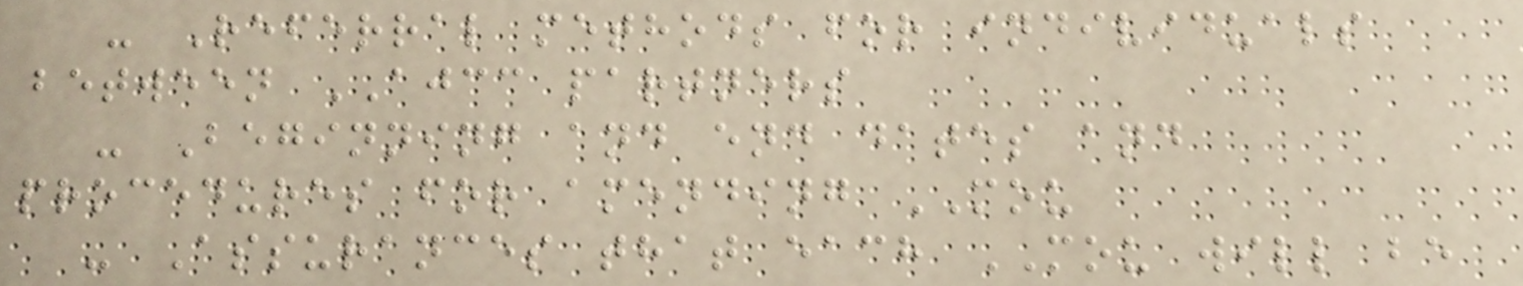- Referral methods for individuals
between AJCC partners
- Beginning and end dates and
procedures for amending MOU
- Assurances that each MOU will be
